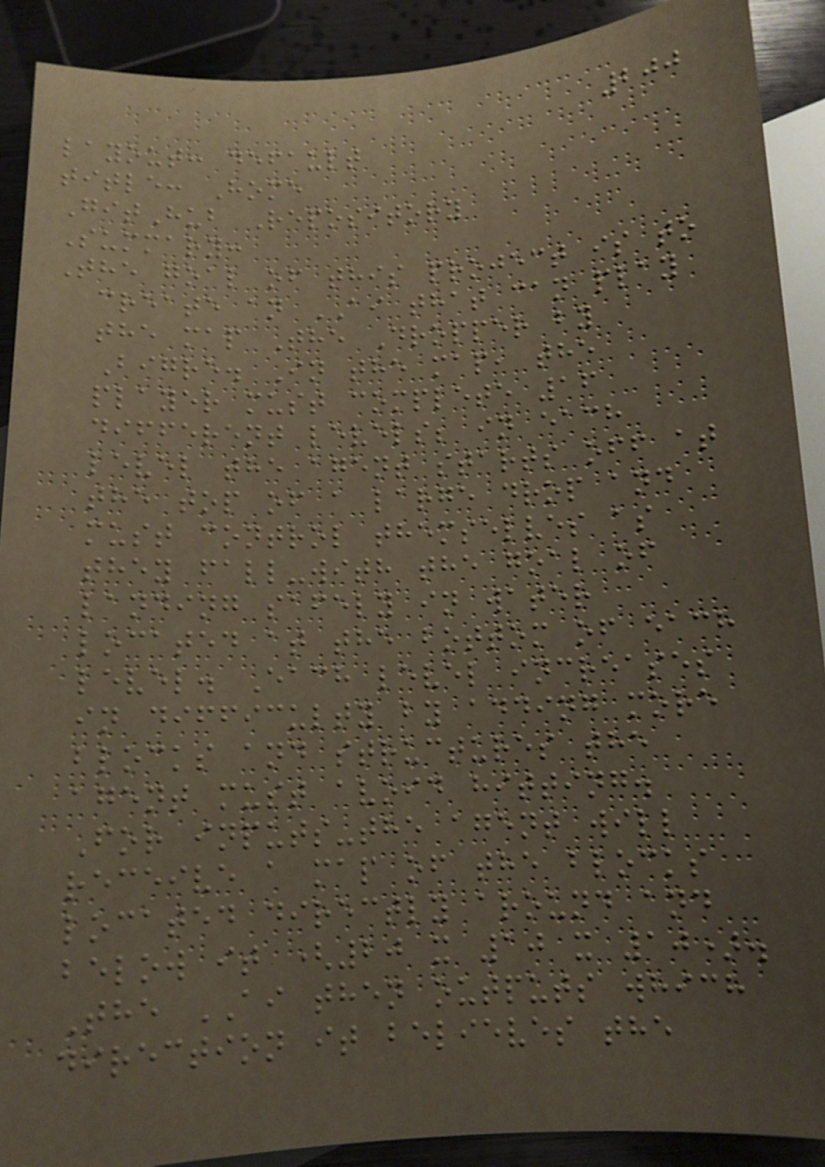200
layout: default
title: Home
GitHub Repository
Summary:
The goal of this project is to
create an AI that can play
the map The Dropper by
Bigre. In the map, the
player must complete 16
different levels; in each
level the agent starts off at
the top of a large drop and
must control themselves as
they fall-with the goal of
landing safely in water
located at the bottom of each
level. Each level increases
in difficulty by adding more
blocks and structures the
agent must avoid hitting.
For inputs-the agent will
receive a map of the blocks
located directly around and
below it (20 x 10 x 10).
The AI then outputs which
direction it believes the
